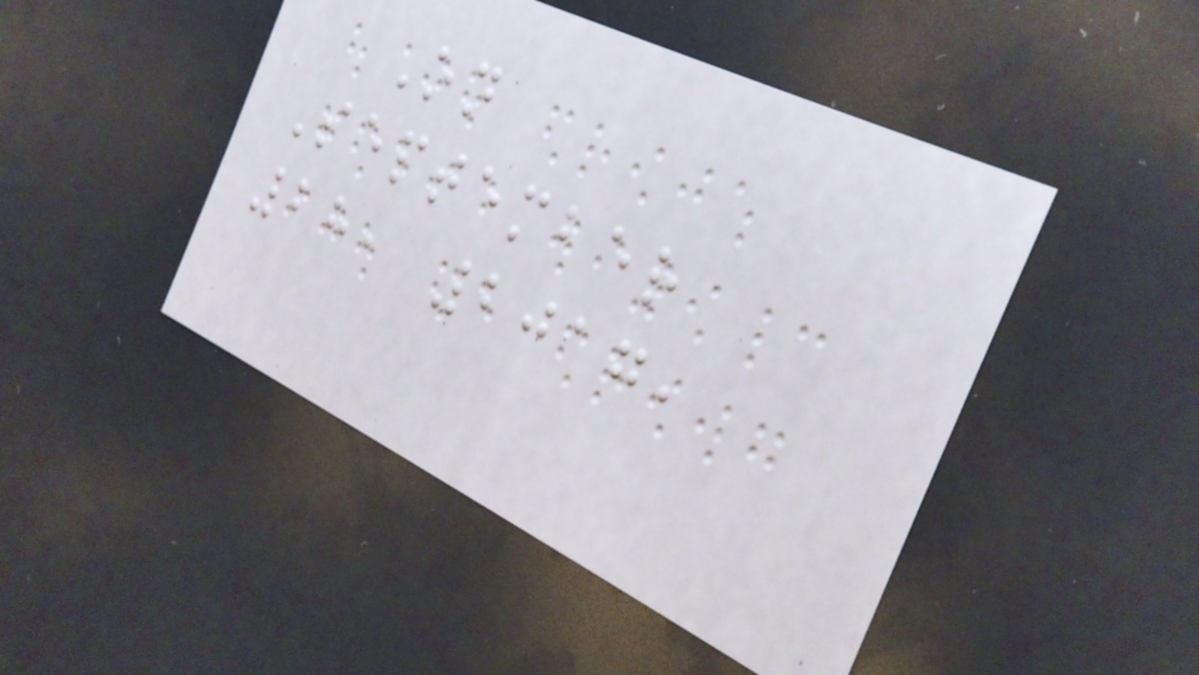On
September
28, 2017,
